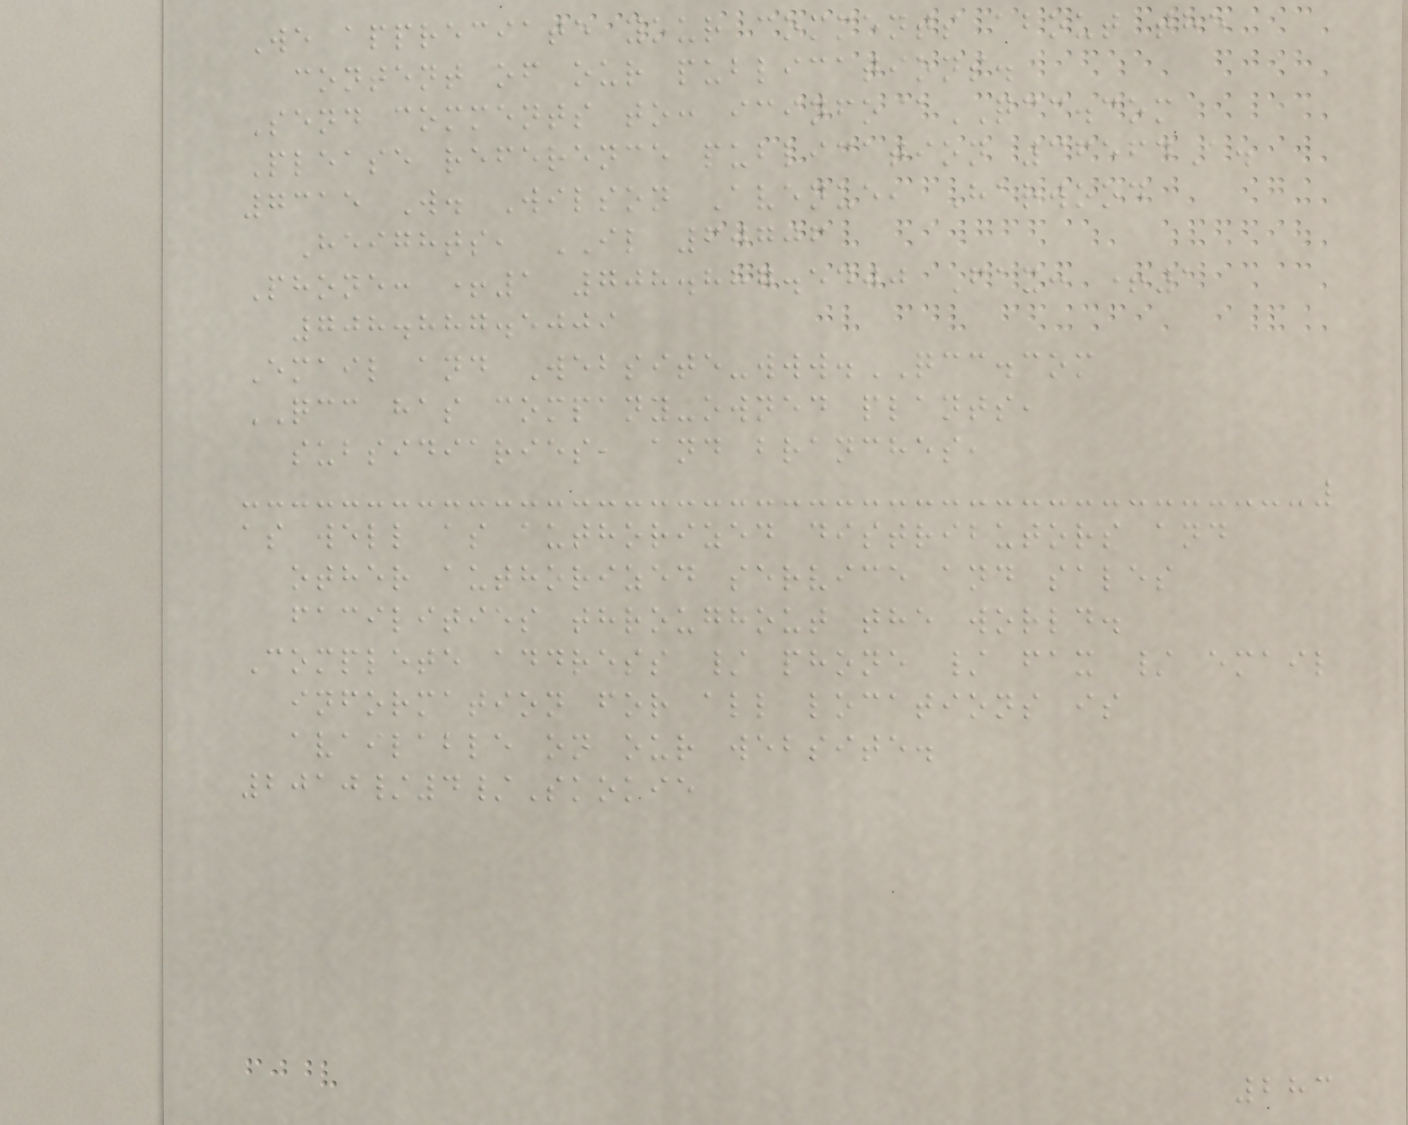We appreciate your comments about the
content of our publications.
Send comments to: icinfo@QCC.com
Please reference publication 36564A.
7315 W. Wilson Avenue, Harwood
Heights, IL 60706
Phone: +1 708.887.5400 Fax: +1
708.887.5009
Email and Website-www.QCC.com
QCC has company-owned plants,
subsidiaries, and branches,
as well as authorized distributors and
other authorized service and sales
facilities throughout the world.
Complete address / phone / fax / email
information for all locations is
available on our website.
2010/4/Skokie
283
